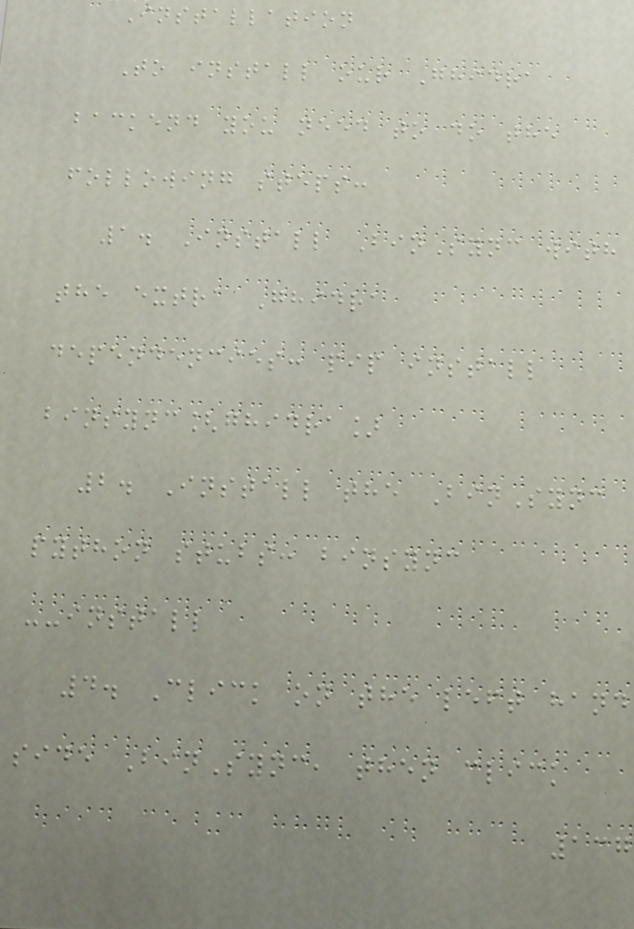Installation
To install our Ghidra
backend you need to do the
following steps:
1. Install BinSync with
the extra Ghidra
dependencies: pip install
binsync[ghidra]
2. Install the BinSync
python stubs: binsync
--install
4. Click on the left hand
side BinSync, then click
137
